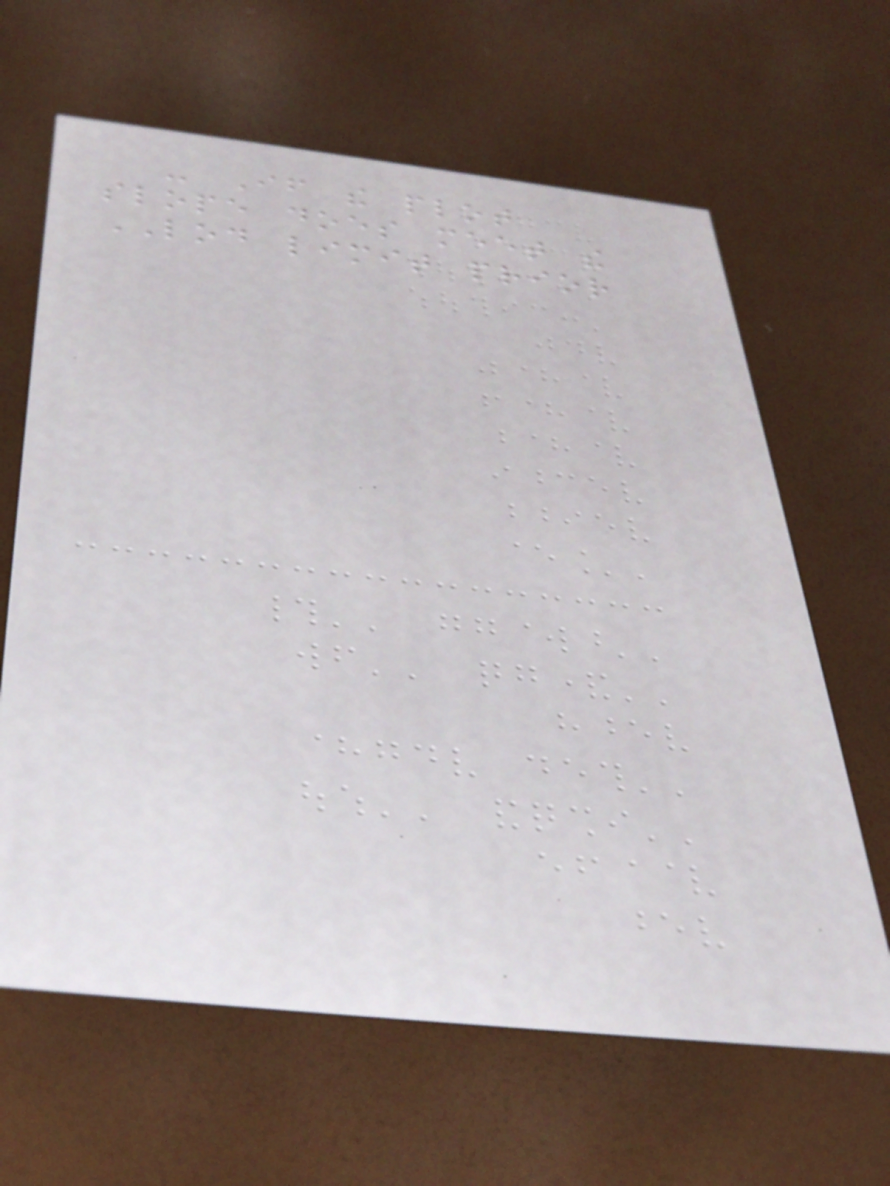- If the plot
slope does meet the
LOD limit prior
